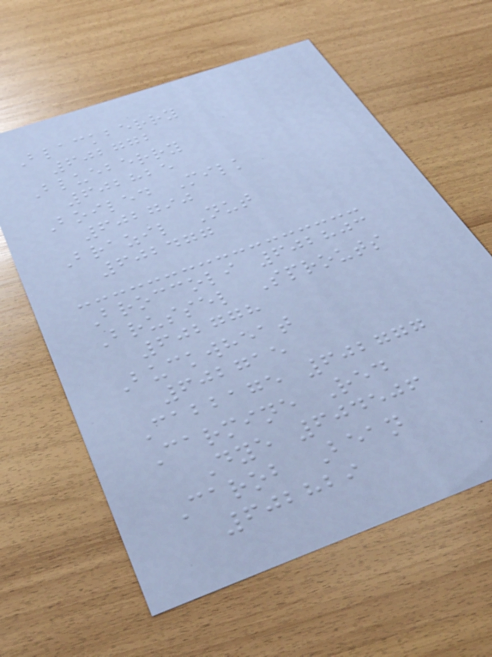Blackberry
602772
Blueberry
602825
Boiled Milk
602790
Brazil Nut
602477
Broccoli 602803
Brussel Sprouts
602778
Buckwheat
602715
Cabbage 602777
Carmine Red
Dye 604506
Carob Bean
602829
